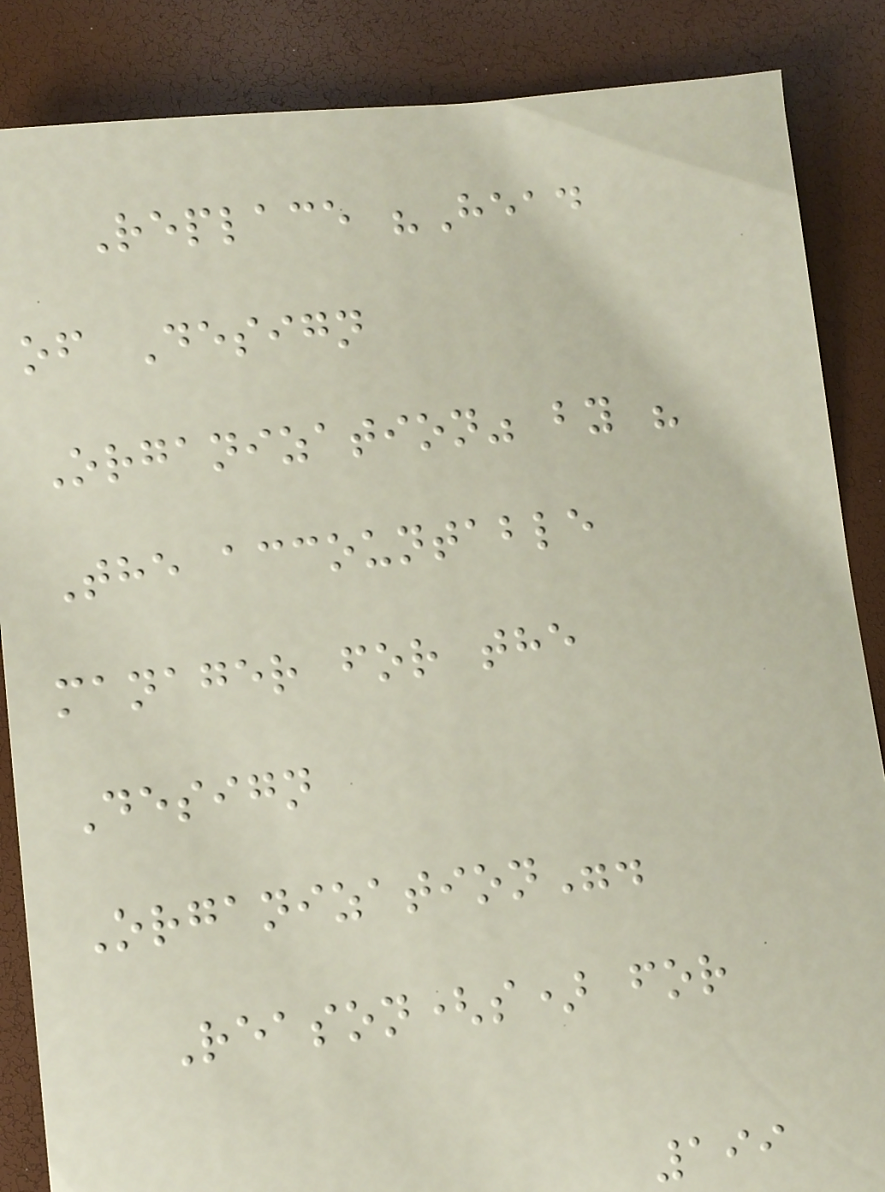Replace "Head
of Design
Organization" by "
The accountable
manager for the
Design
Organization".
Reason(s) for
199
